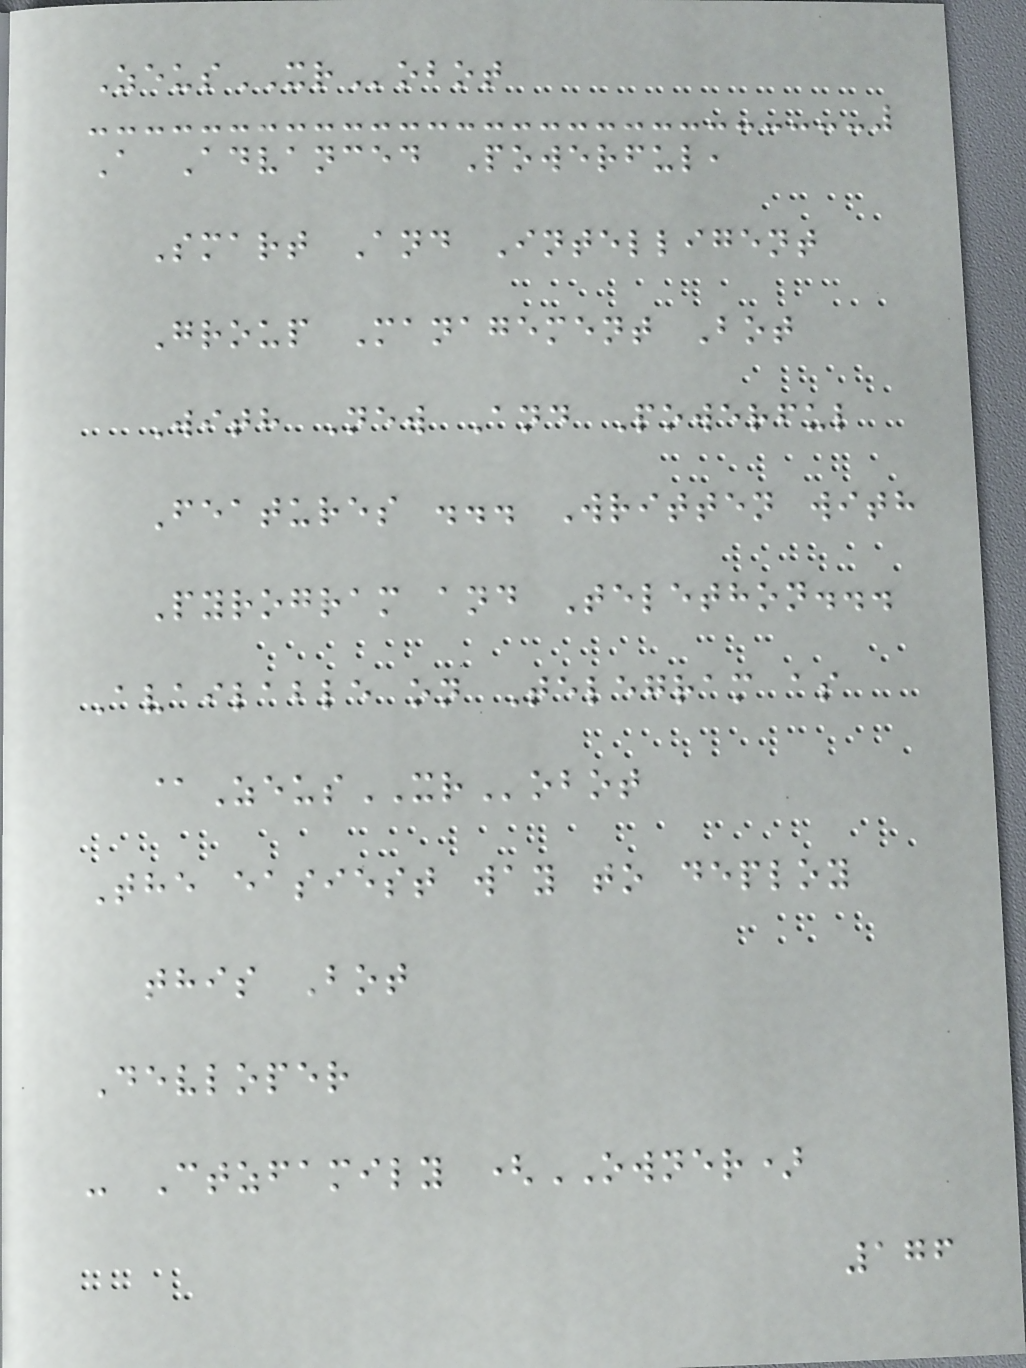ZeusXRobot
A Advanced Powerful,
Smart And Intelligent
Group Management Bot
With New And Powerful
Features ... Written with
Pyrogram and Telethon...
Available on Telegram as
@ZeusXRobot
The easiest way to deploy
this Bot
Devloper
- Ctzfamily (OWNER)
176
